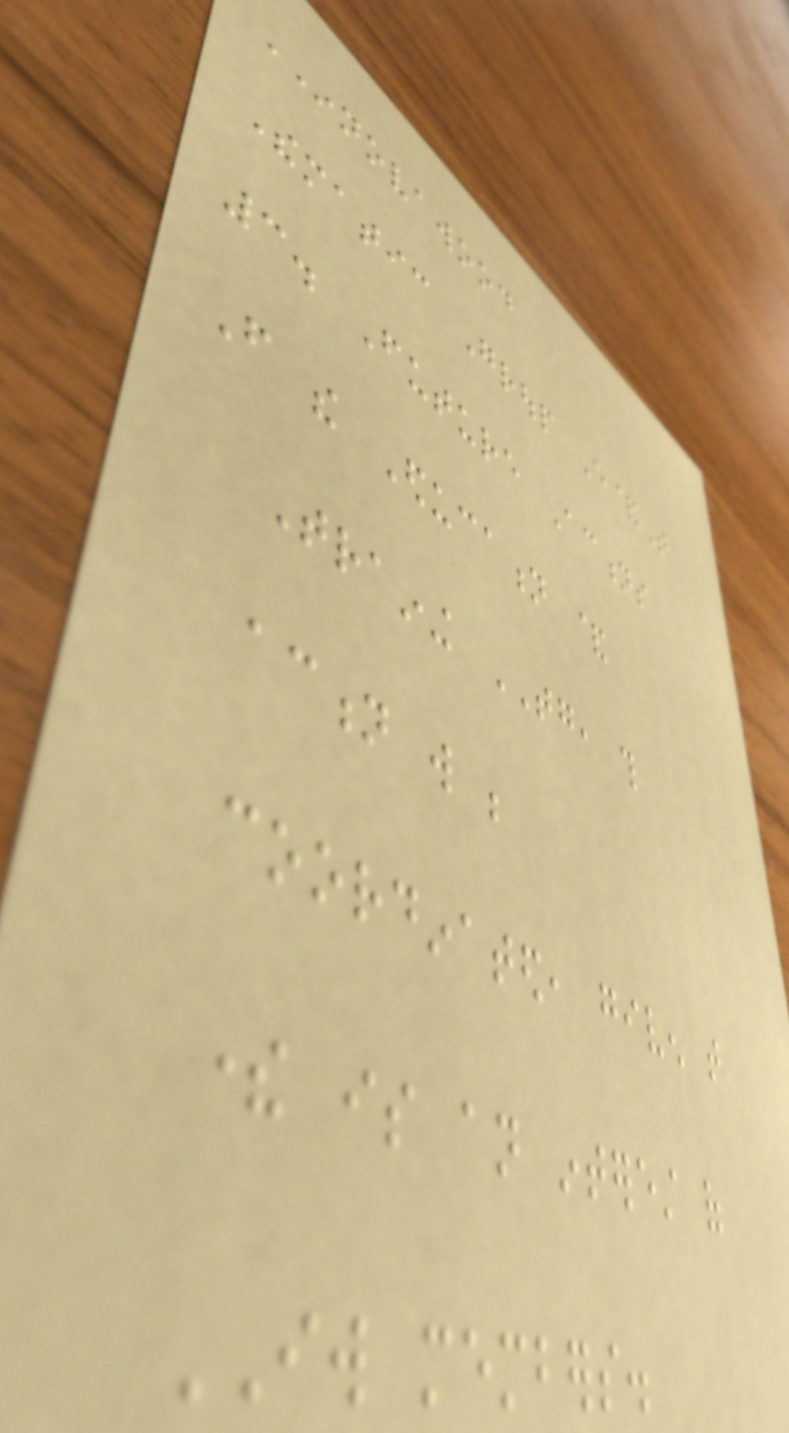INNOVAWOOD
Thematic Group E&T
3. Future Actions
From the Education &
Training TG, this
action will be
coordinated, given that
there is an interest of
IW members.
